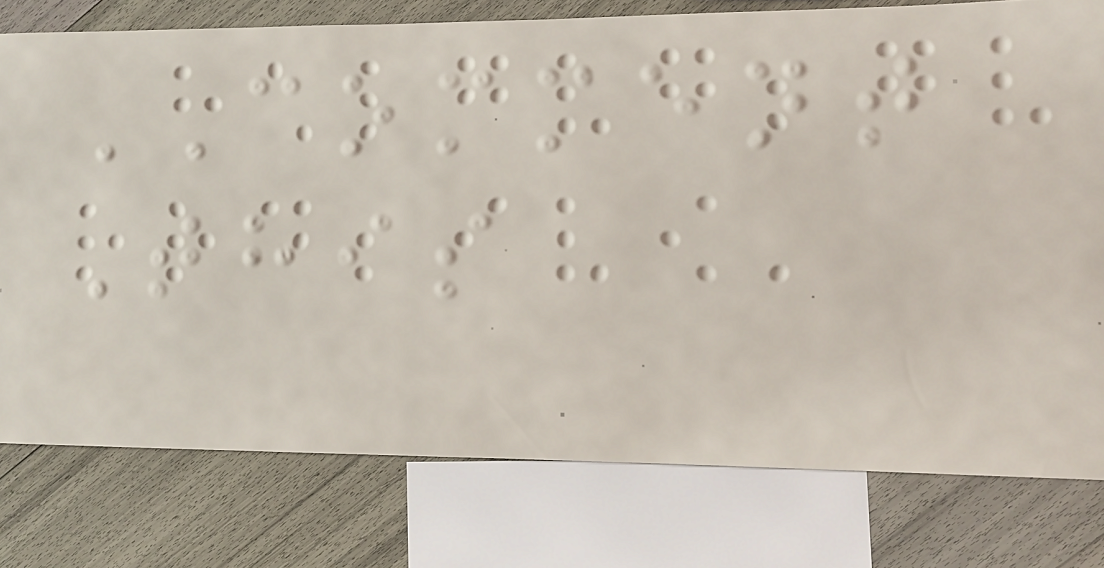COMMENT
This
